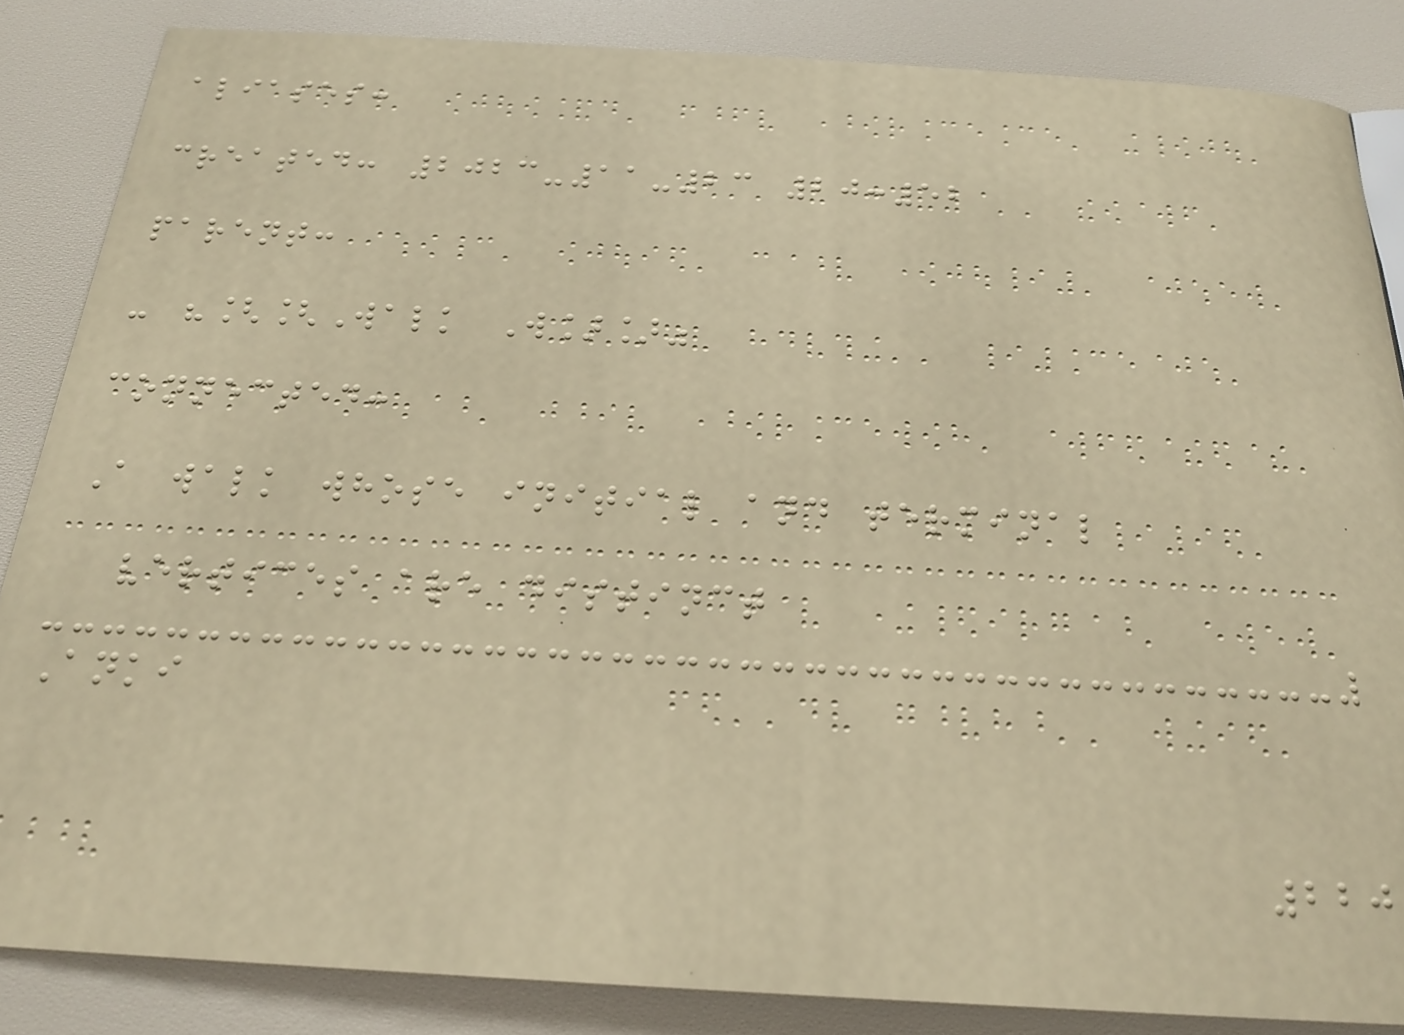aliases:
created: 2023-11-23 20:52
parent:
- "[[Walk W]]"
connected:
A walk whose initial and terminal
vertices are distinct
Anki
220
